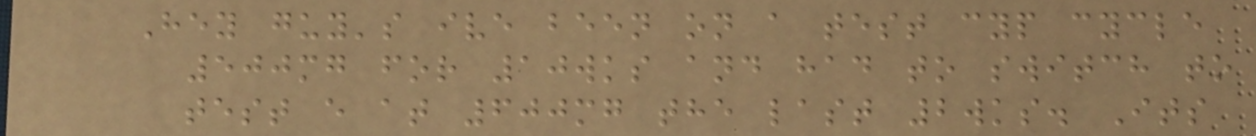Hey guy's ive been on a test cyp cycle
500mg for 10wks and had to switch to
test e at 600mg the last 2wks. Its
